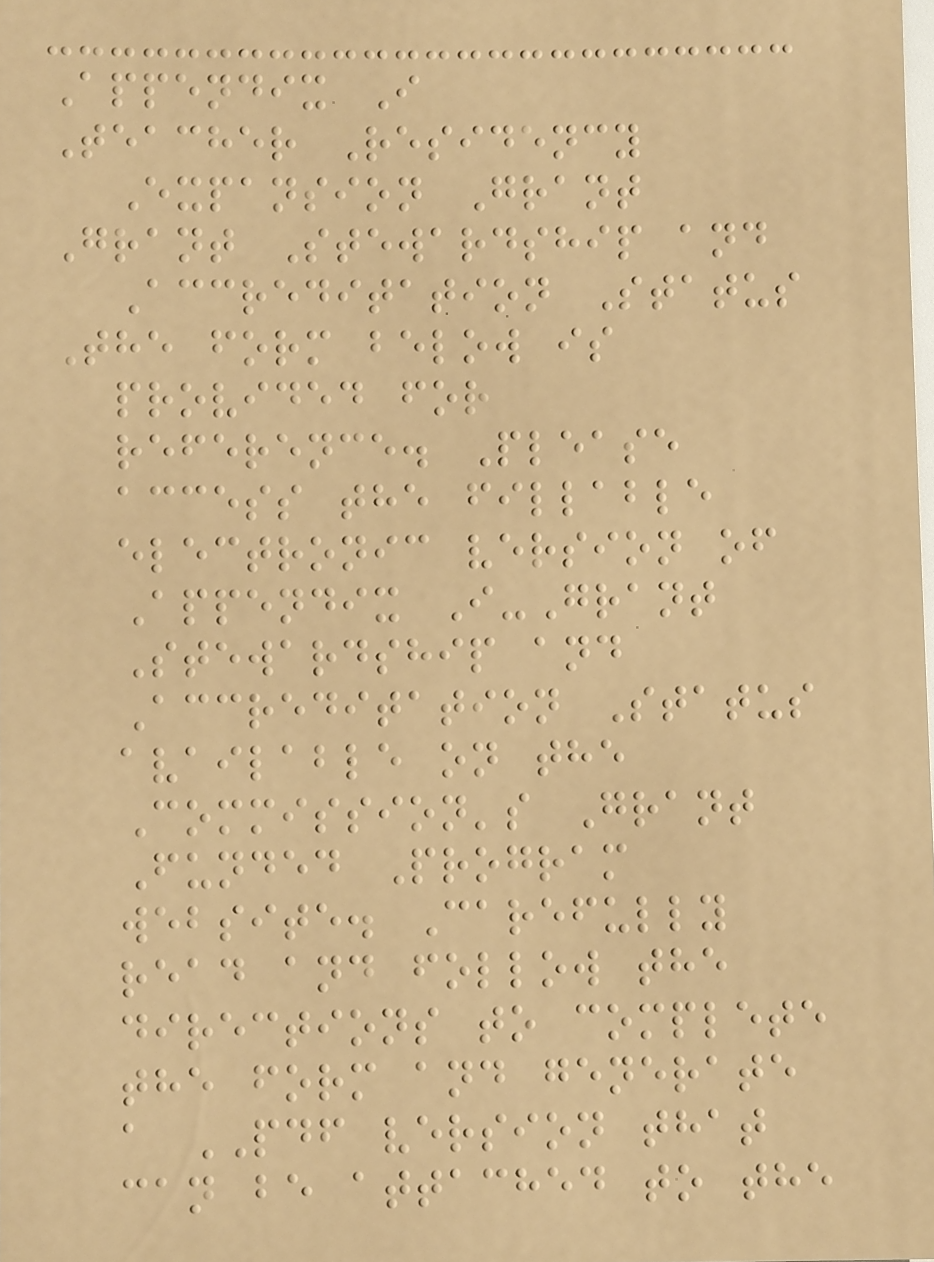Appendix I
Teacher Residency
Expansion Grant
Grant Stewardship and
Accreditation Status
The form below is
provided for
reference. Please
access the fillable
electronic version of
Appendix I-Grant
Stewardship and
Accreditation Status
available on the
Commission's Grant
Funded Program
website. Carefully
read and follow the
directions to complete
the form and generate
a PDF version that
can be attached to the
